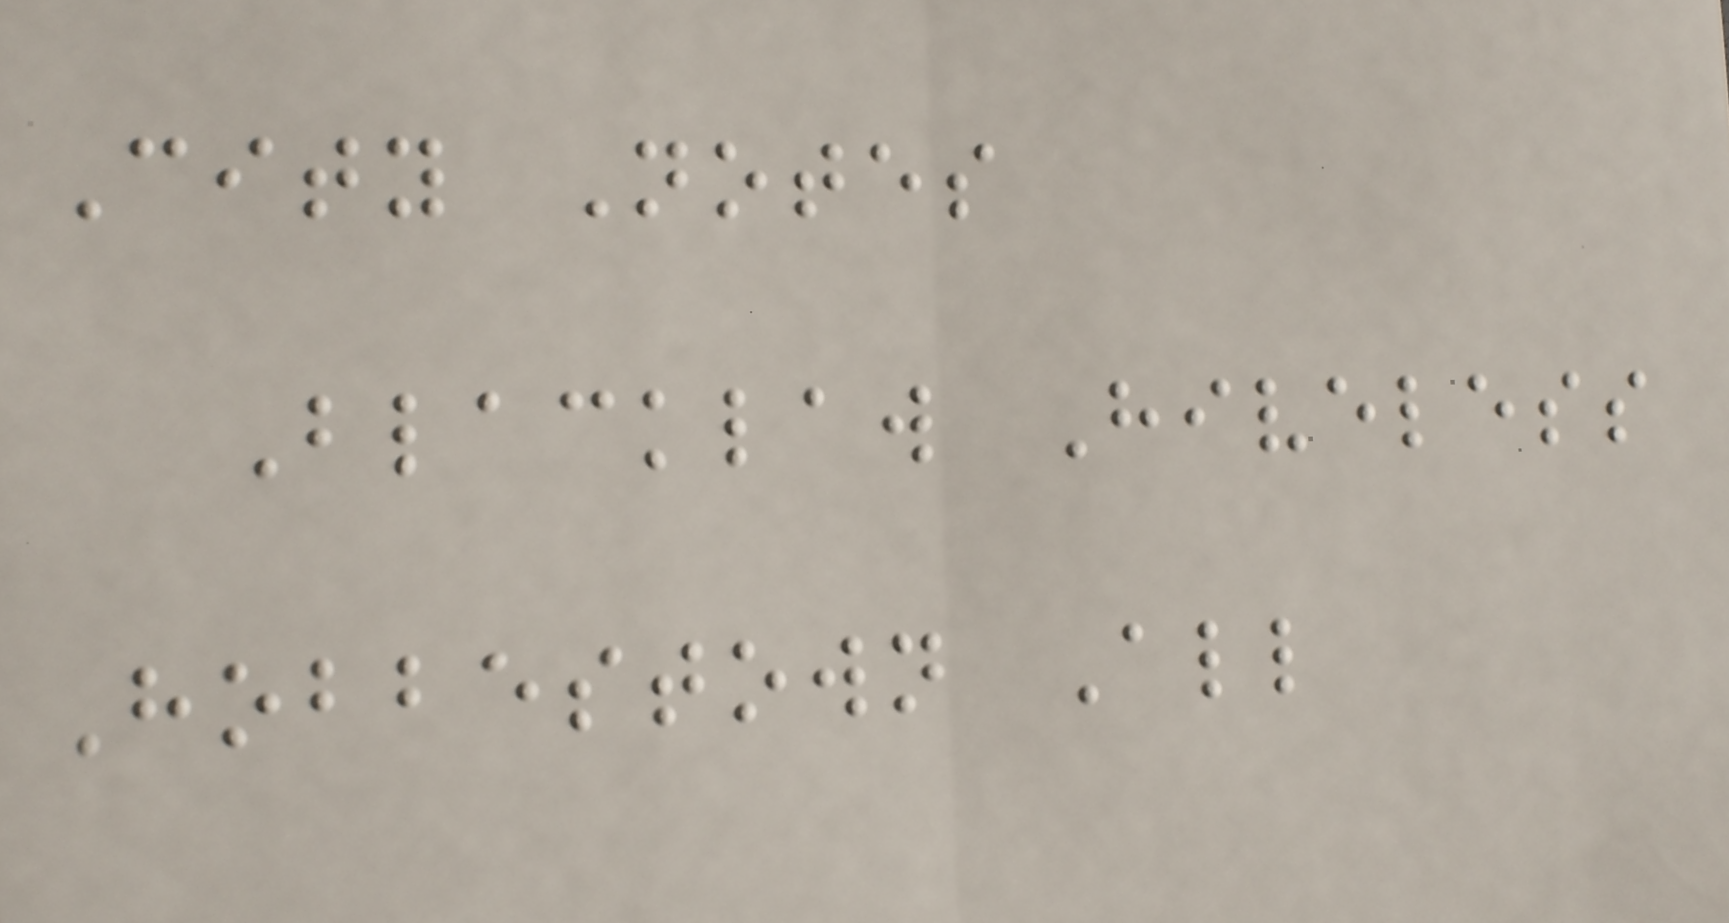City Notes
Blacklaw Hiveless
Hobbestown All
